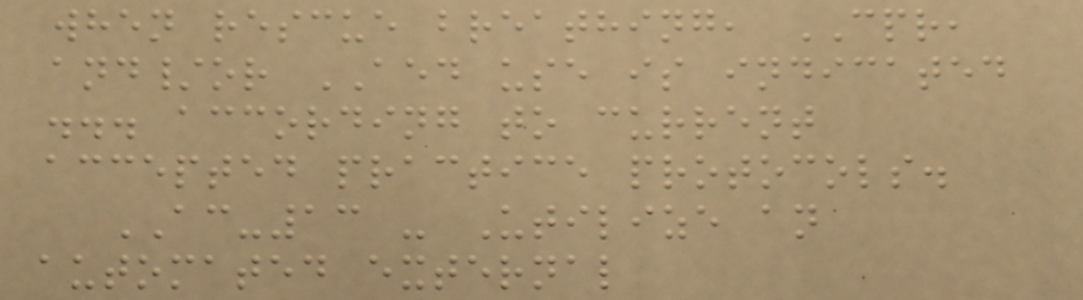when rescue breathing, CPR,
and/or AED use is indicated
... according to current
accepted practice protocols.
AC-13 - Utilize an
automated external
